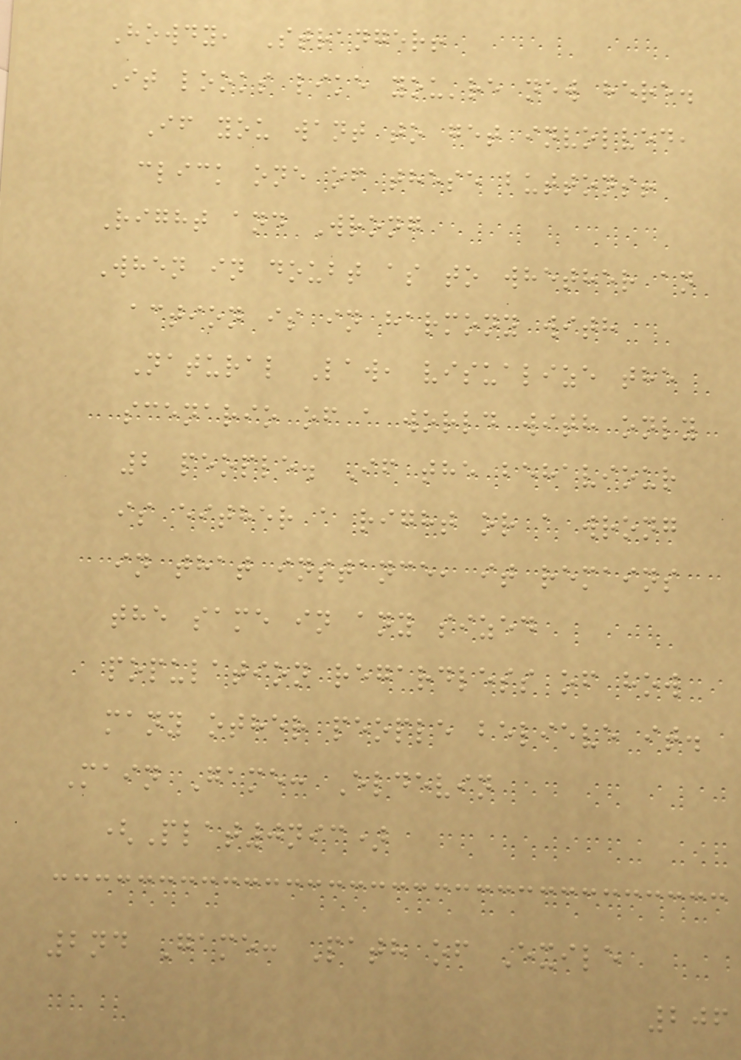Howdy, Stranger!
It looks like you're new here.
If you want to get involved,
click one of these buttons!
Right and Wrong
When in doubt as to whether an
action is in harmony with
Natural Law, visualize the
scenario of a world with only
2 people. If the behaviour
is either a right or a wrong
in that instance, it remains
the same in any sized
population regardless of how
many other people believe it.
Main Game: Eldevin
(Plat0nic)
2nd Game: Path of Exile
206
